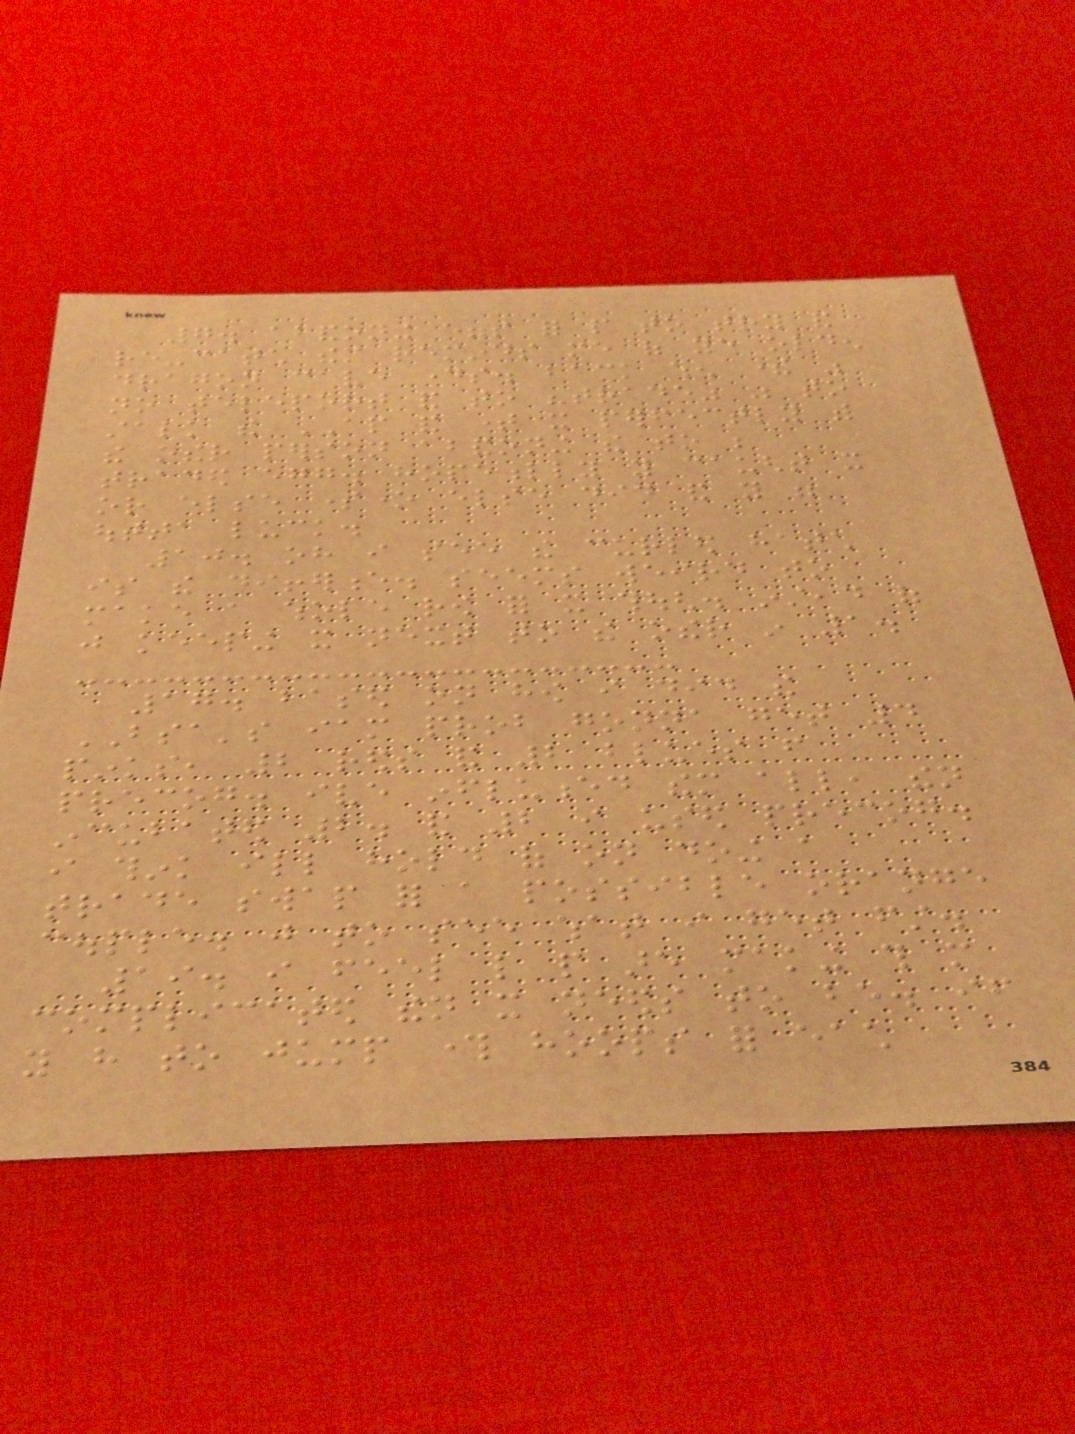7. abandoning eggs for people to try and
re-catch them reminds me of ye olden
dragon cave days. back when there was
no teleport and to "trade" was to
stalk the AP and time it perfectly with
the other person abandoning the to be
traded egg. hopefully you caught it
or else someone else did and you were
outta luck.
10. oh i see the curled hatch
is the difference. seems weird to
make a whole row for it though. instead of
just keeping it next to the other in 1.
17. based on how i did the
BSA's iam prob gonna get 4
pinks, 2 reds and 2 blues from
precog. ive influenced them all, then
incubated 2. and 2 i used precog.
i think ill hold of on doing a
trade swap for a possible orange
couple. just to see what i get first.
19. i feel like people are making this more
complicated then it needs to be. if
you have to jump through hoops for each
